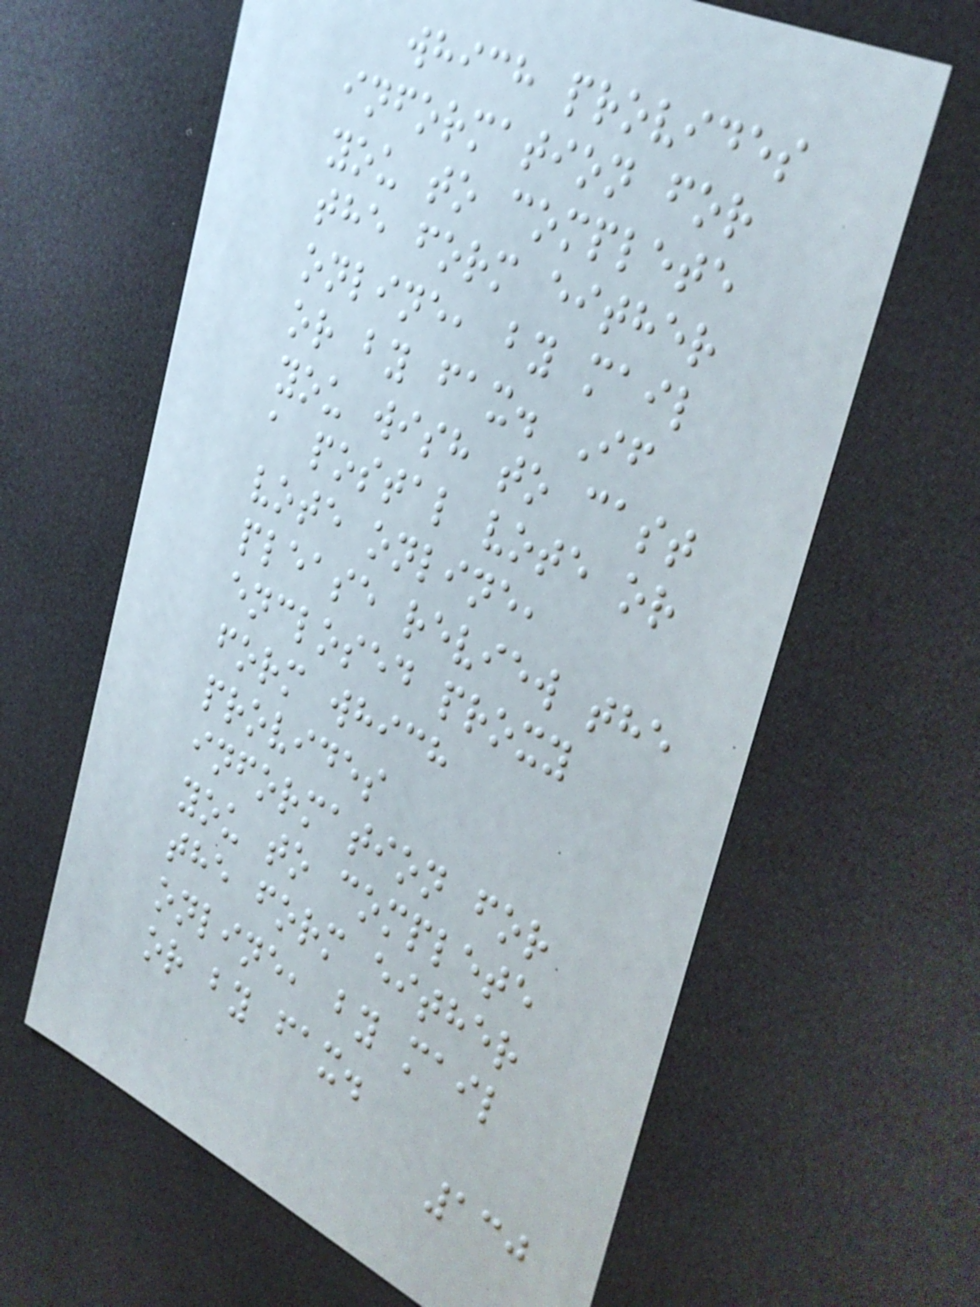which provides
information for
you to complete
the form either
online, by mail
or by fax. If
you wish to cast
a postal vote or
vote online,
please review the
enclosed proxy
form which
provides
information for
you to complete
the form either
online, by mail
or by fax.
130
